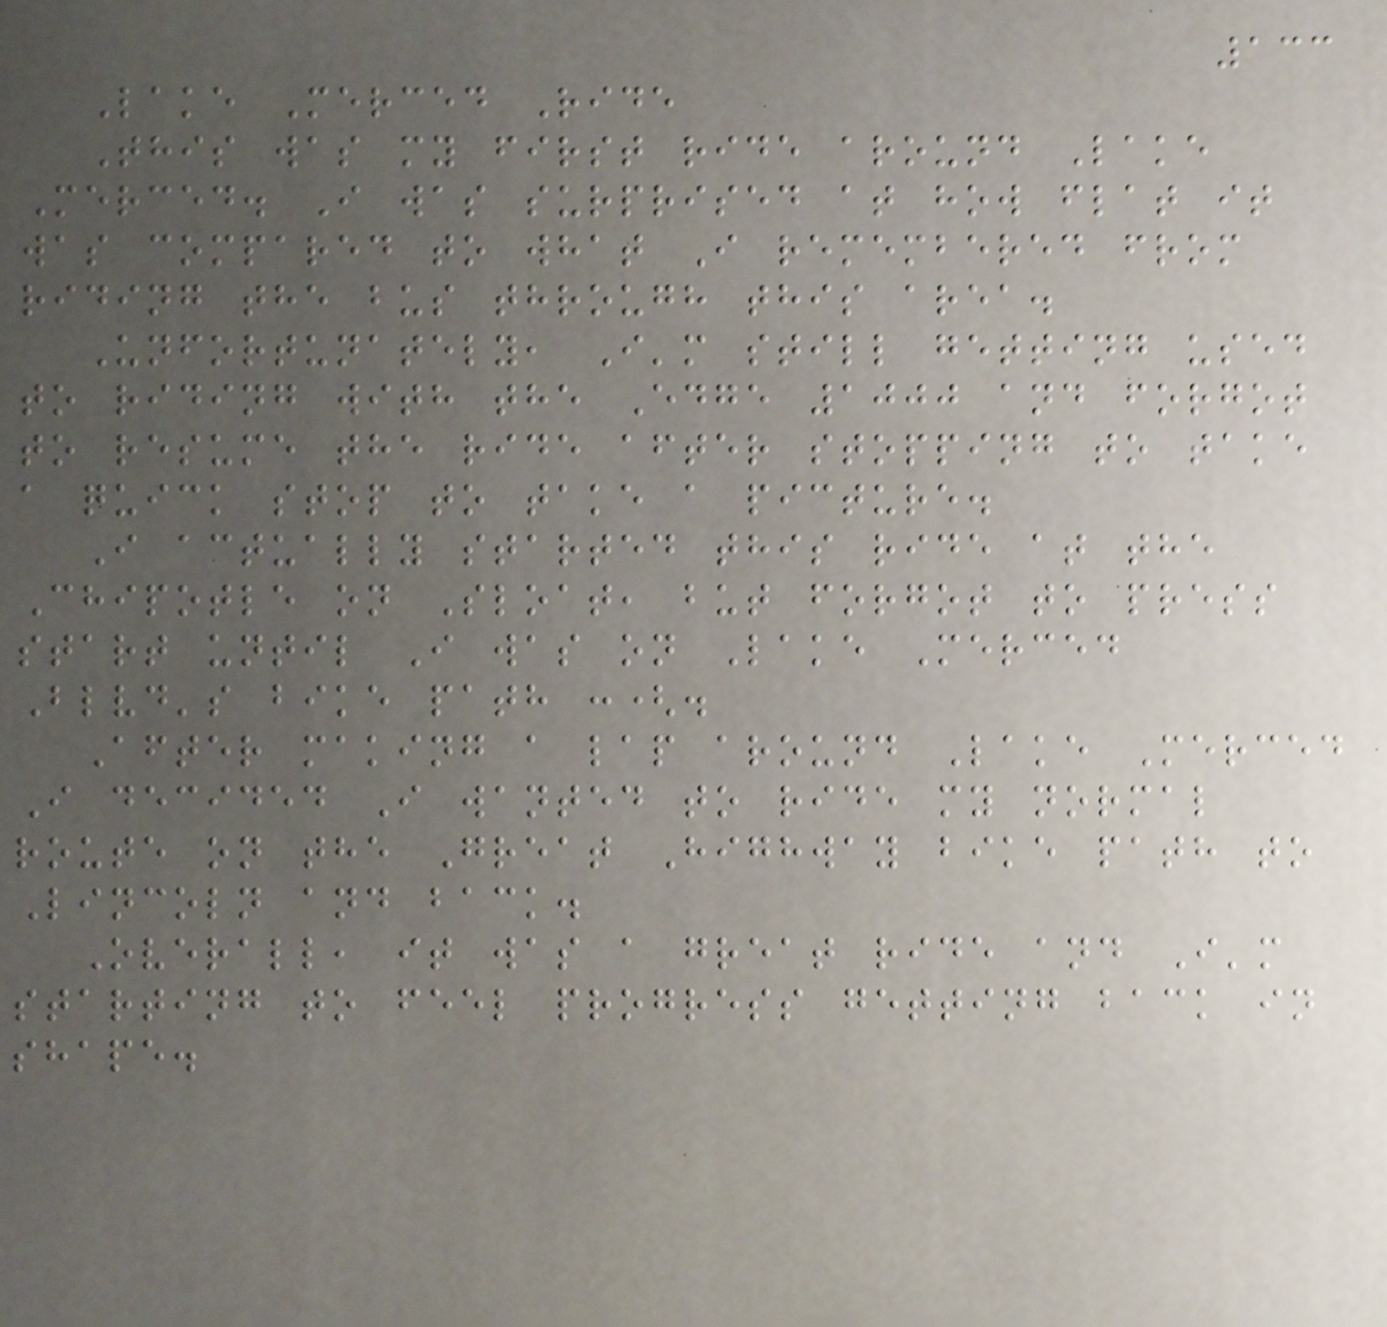133
Lake Merced Ride
This was my first ride around Lake
Merced. I was surprised at how flat it
was compared to what I remembered from
riding the bus through this area.
Unfortunately, I'm still getting used
to riding with the Edge 1000 and forgot
to resume the ride after stopping to take
a quick stop to take a picture.
I actually started this ride at the
Chipotle on Sloat, but forgot to press
start until I was on Lake Merced
Blvd's bike path :(.
After making a lap around Lake Merced
I decided I wanted to ride my normal
route on the Great Highway bike path to
Lincoln and back.
Overall, it was a great ride and I'm
starting to feel progress getting back in
shape.
